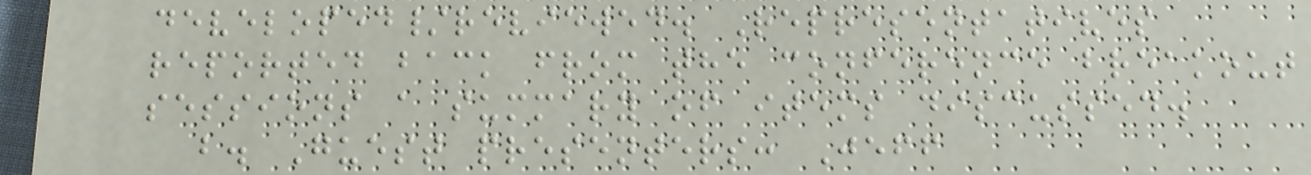developed/reviewed. Representatives
reported back from the conference breakout
sessions a summary of items discussed.
b. Guest presenters: Jeff
